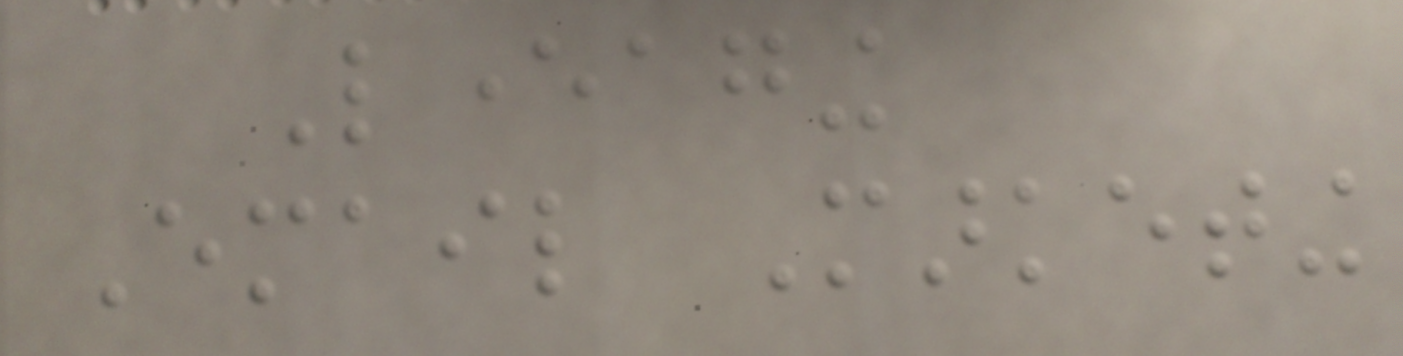Leveraging
Email Marketing
